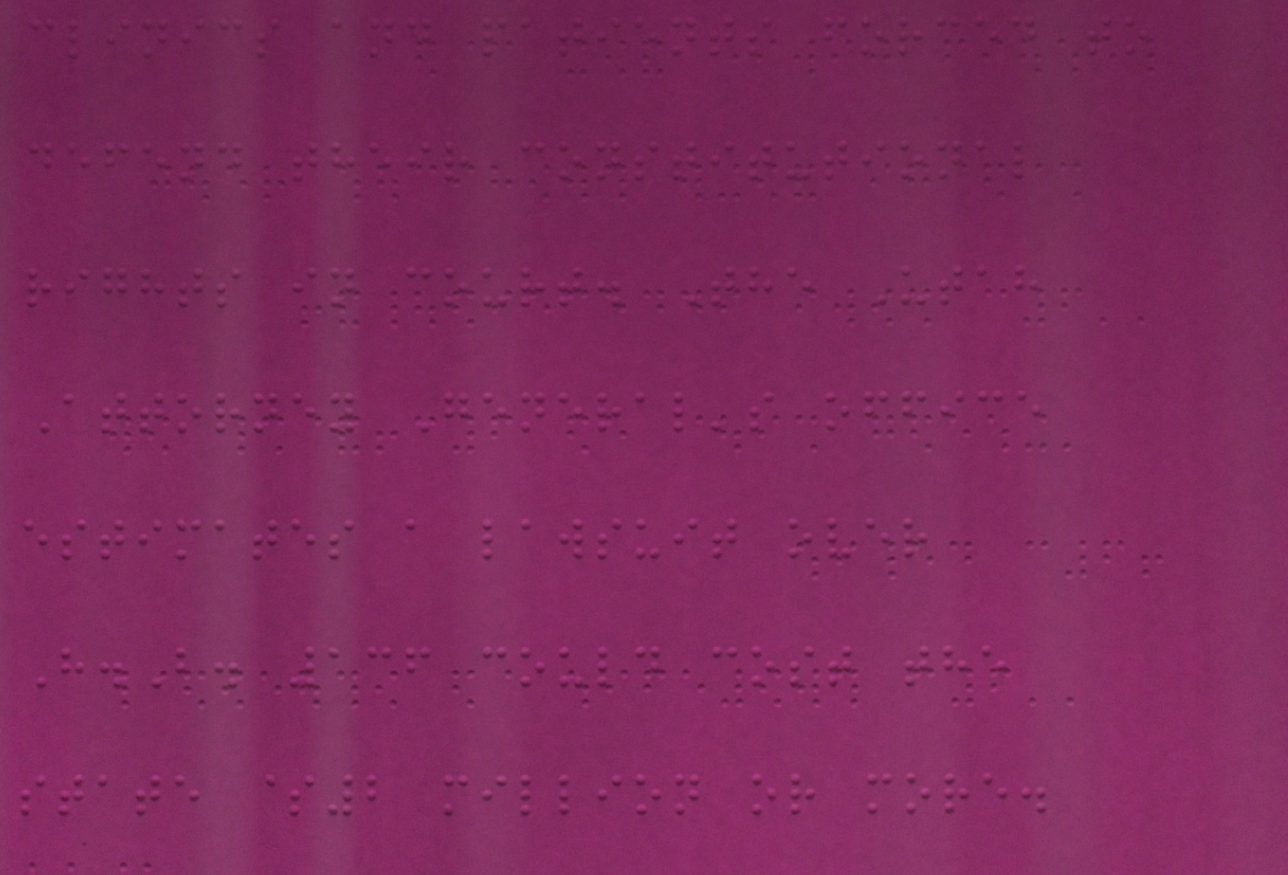clinics and patients forced to
defend their constitutional
rights in court. The Utah
Attorney General's office
estimates a lawsuit over
H.B. 136 could cost the
state $2 million or more.
